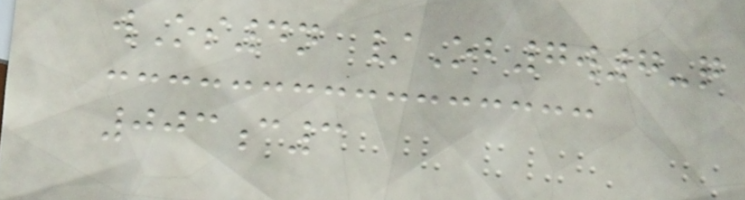wOs4n /Ob7w7-q
003c3
